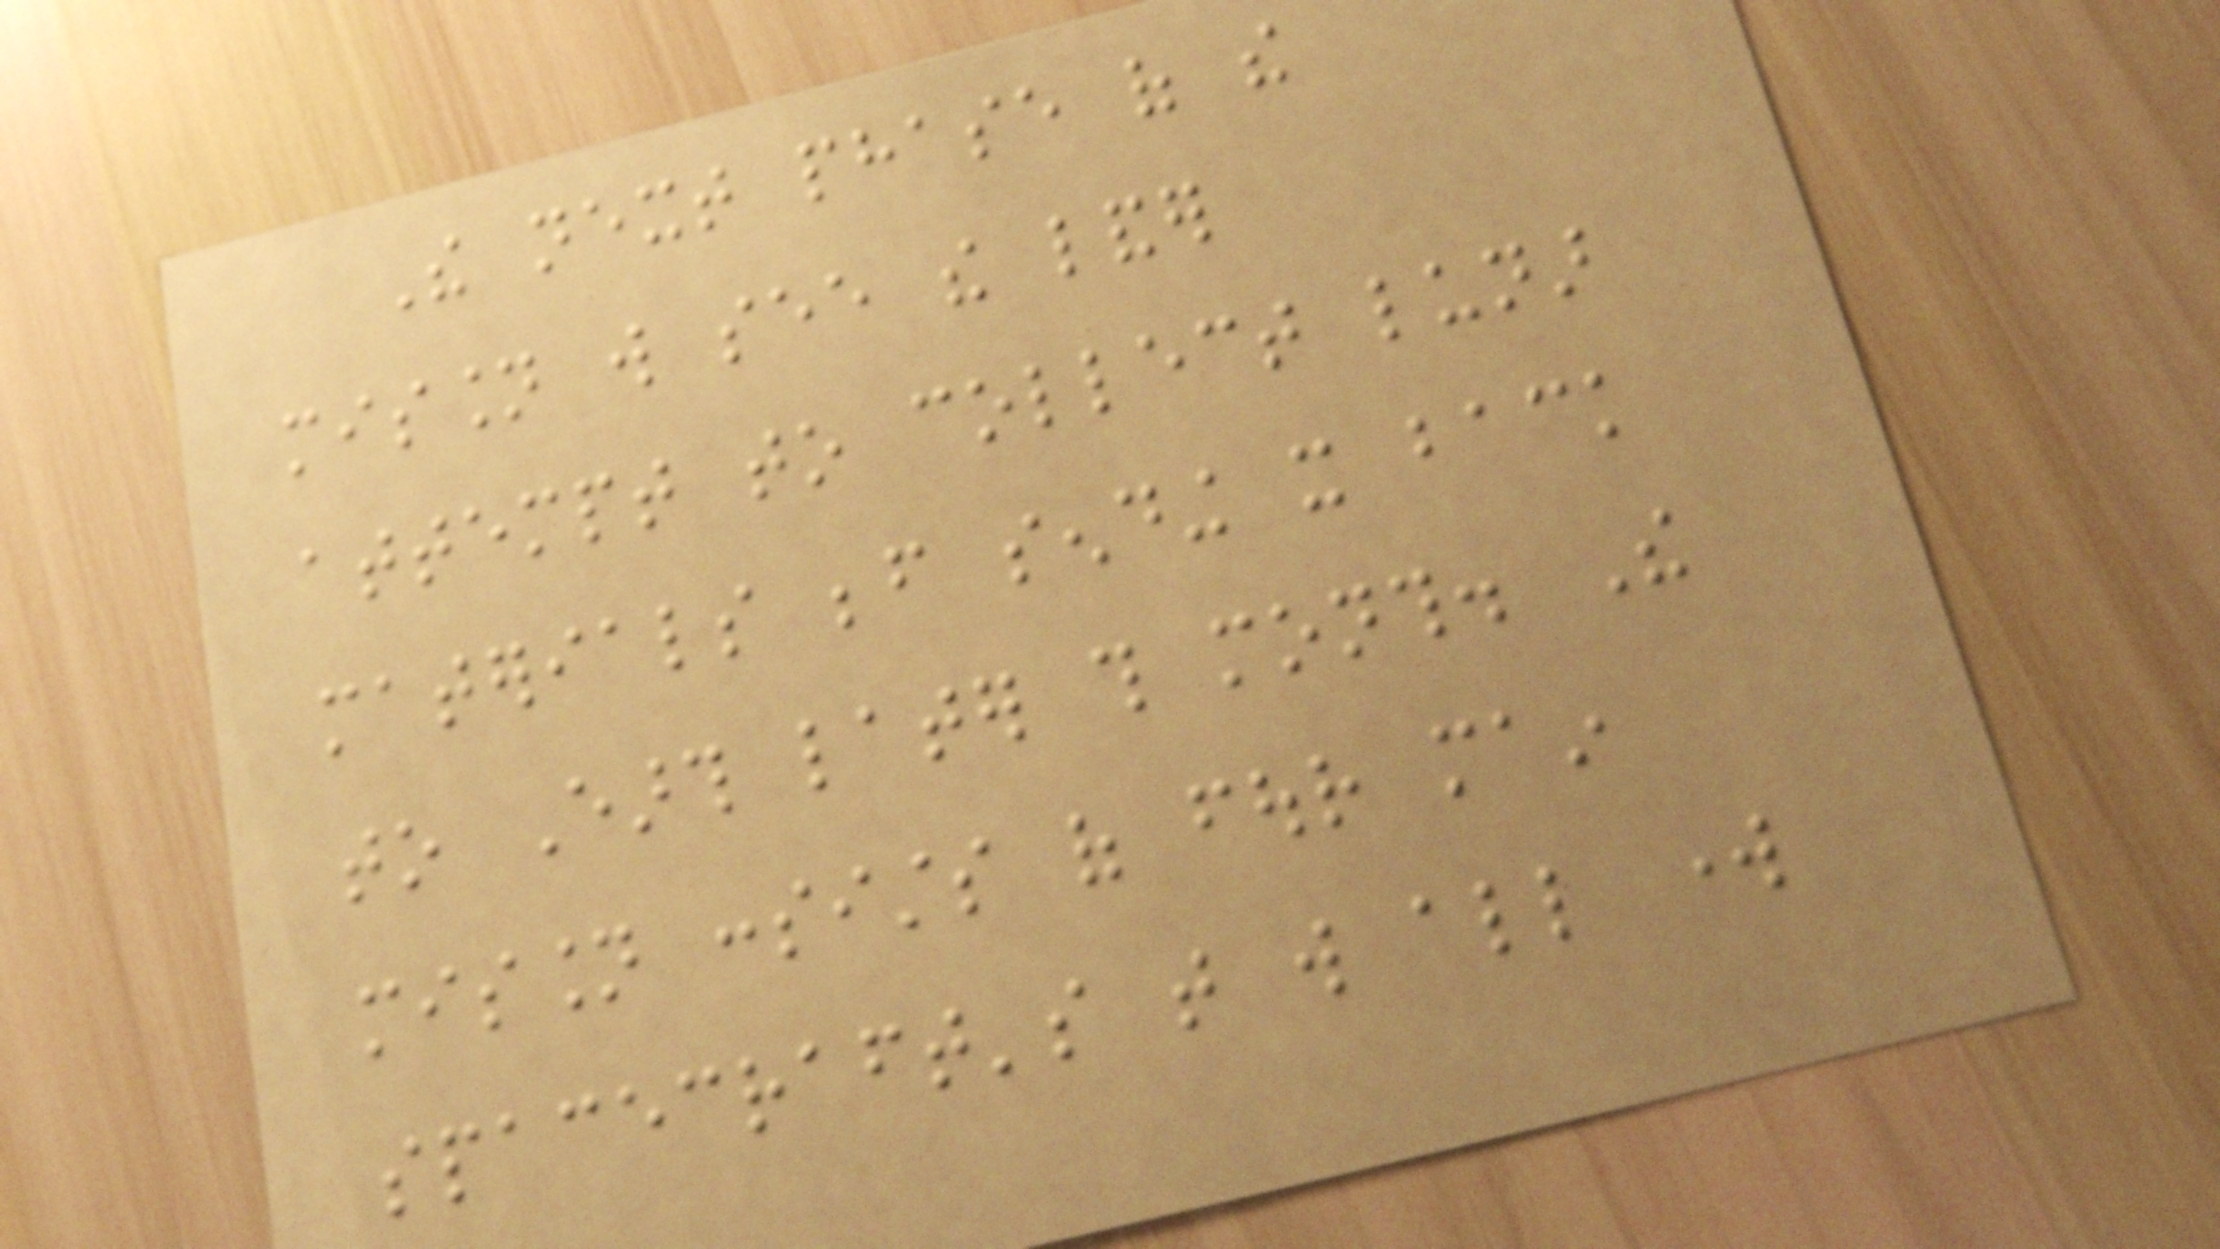The next phase of the
mission will see the lander
attempt to collect lunar
materials before sending it back
to Earth later this month. The
mission consists of four main
spacecraft's that will all work
